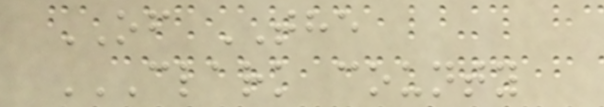OF THE
CLARK COUNTY
